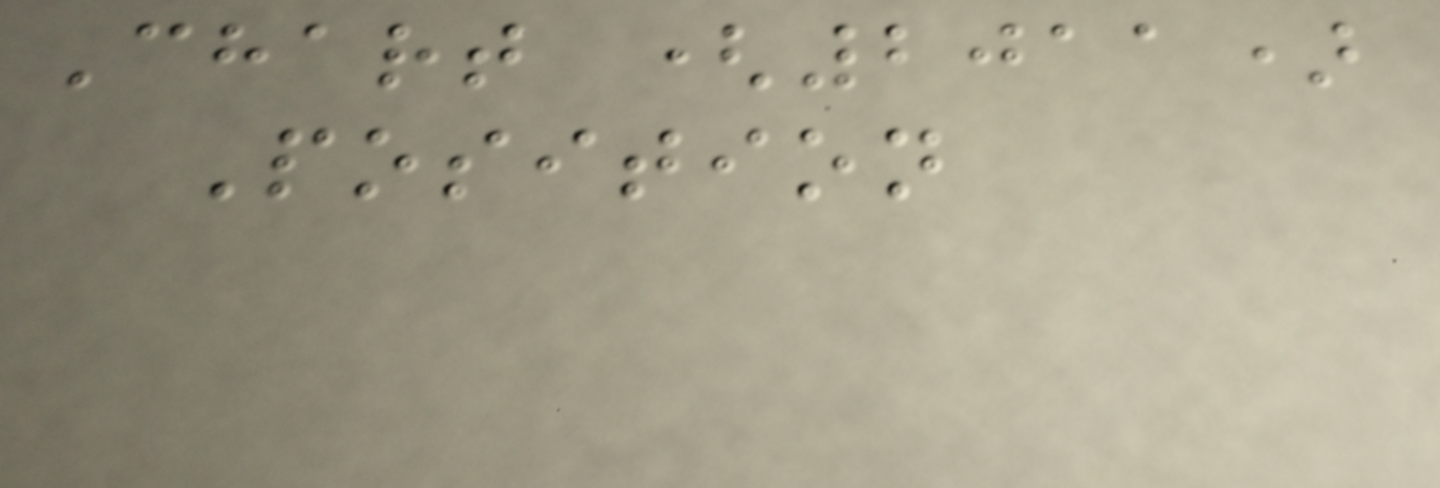Chart (2011)
Position
